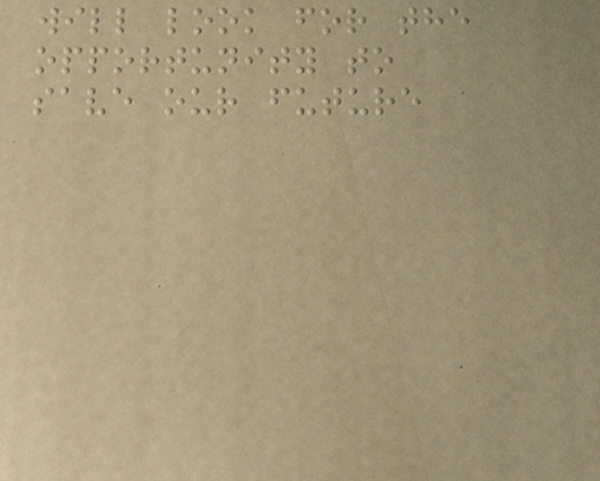will look for the
opportunity to
save our future
